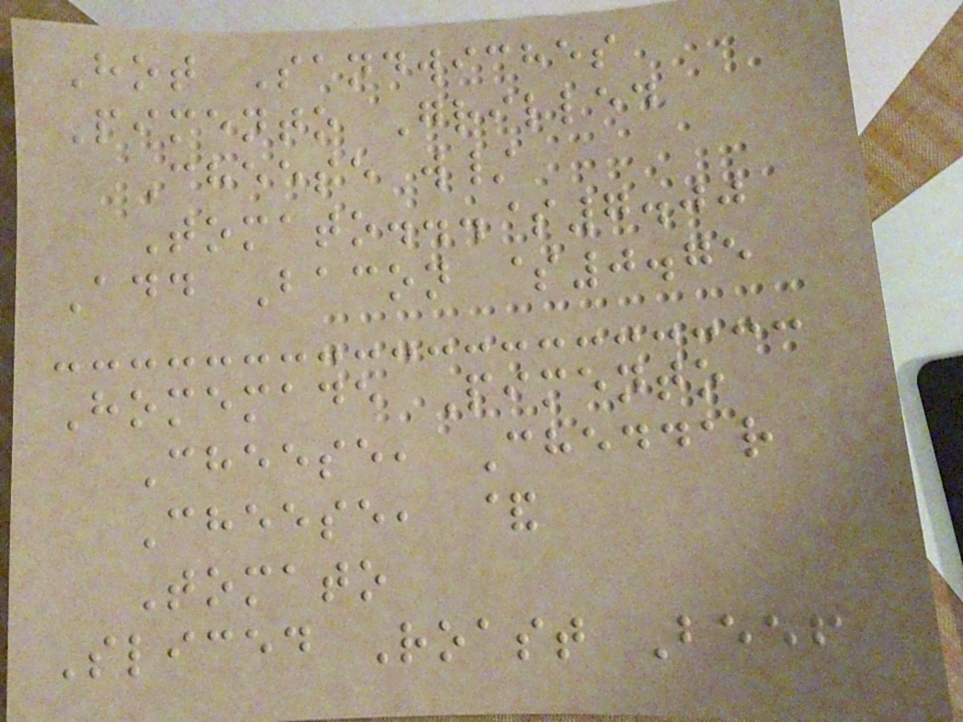Hot Sandwiches
Pimento Grilled
Cheese w/
Tomato...$7.00
Add Bacon $0.75
Homemade Pimento
Cheese, Cheddar
Cheese, &
Tomato
Sliced Roast Beef
